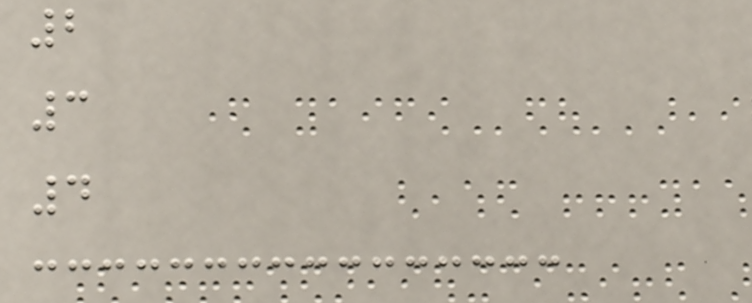2
3
4
